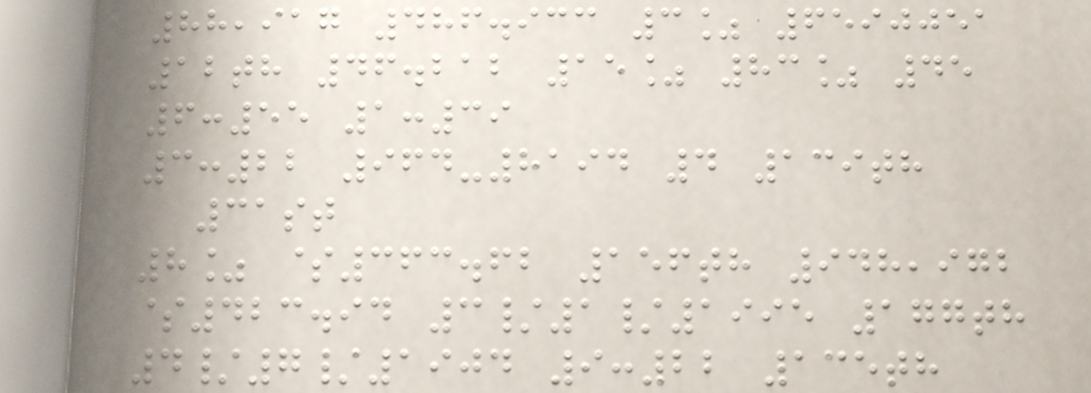88,917 486.933 3% 6590051
12th 46.212 15% 83% 45
6:55 1:39
3:22 964-8194 4 139th
31st
8% $363.62 156th 948,972
$423.94 3/1/1995 177th
4/7/1904 9:22 135th
